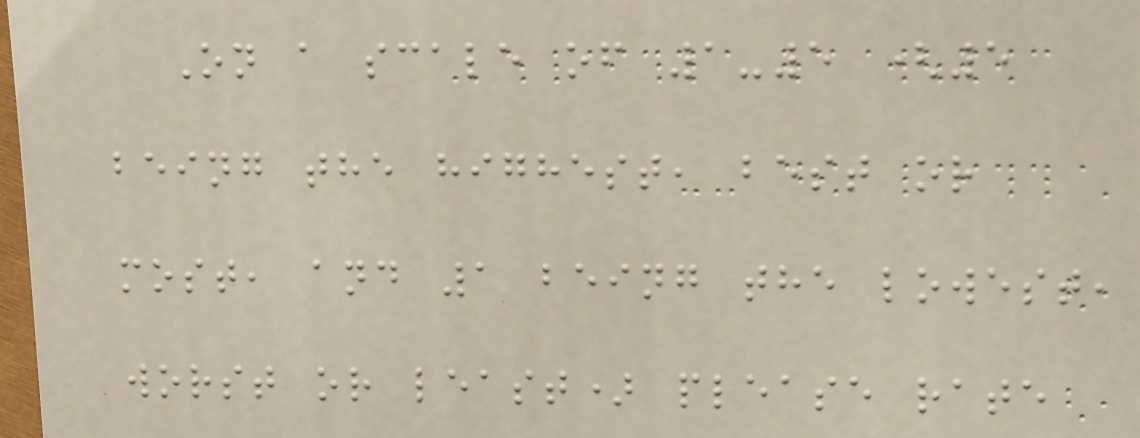On a scale of 1-5 (5
being the highest, best or
most, and 1 being the lowest,
worst or least) please rate
